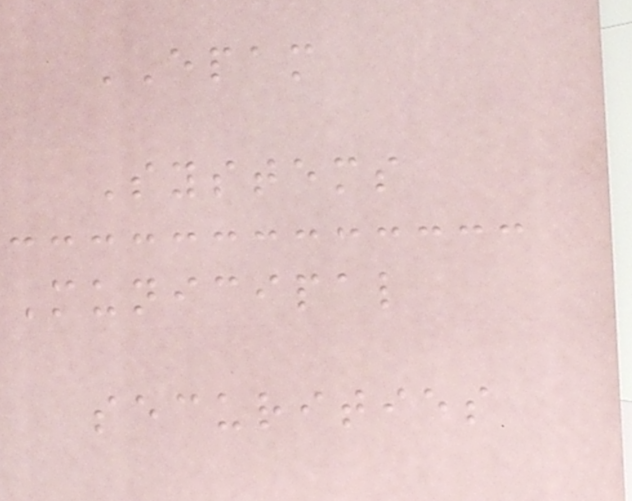EPAM
Systems
Municipal
securities
